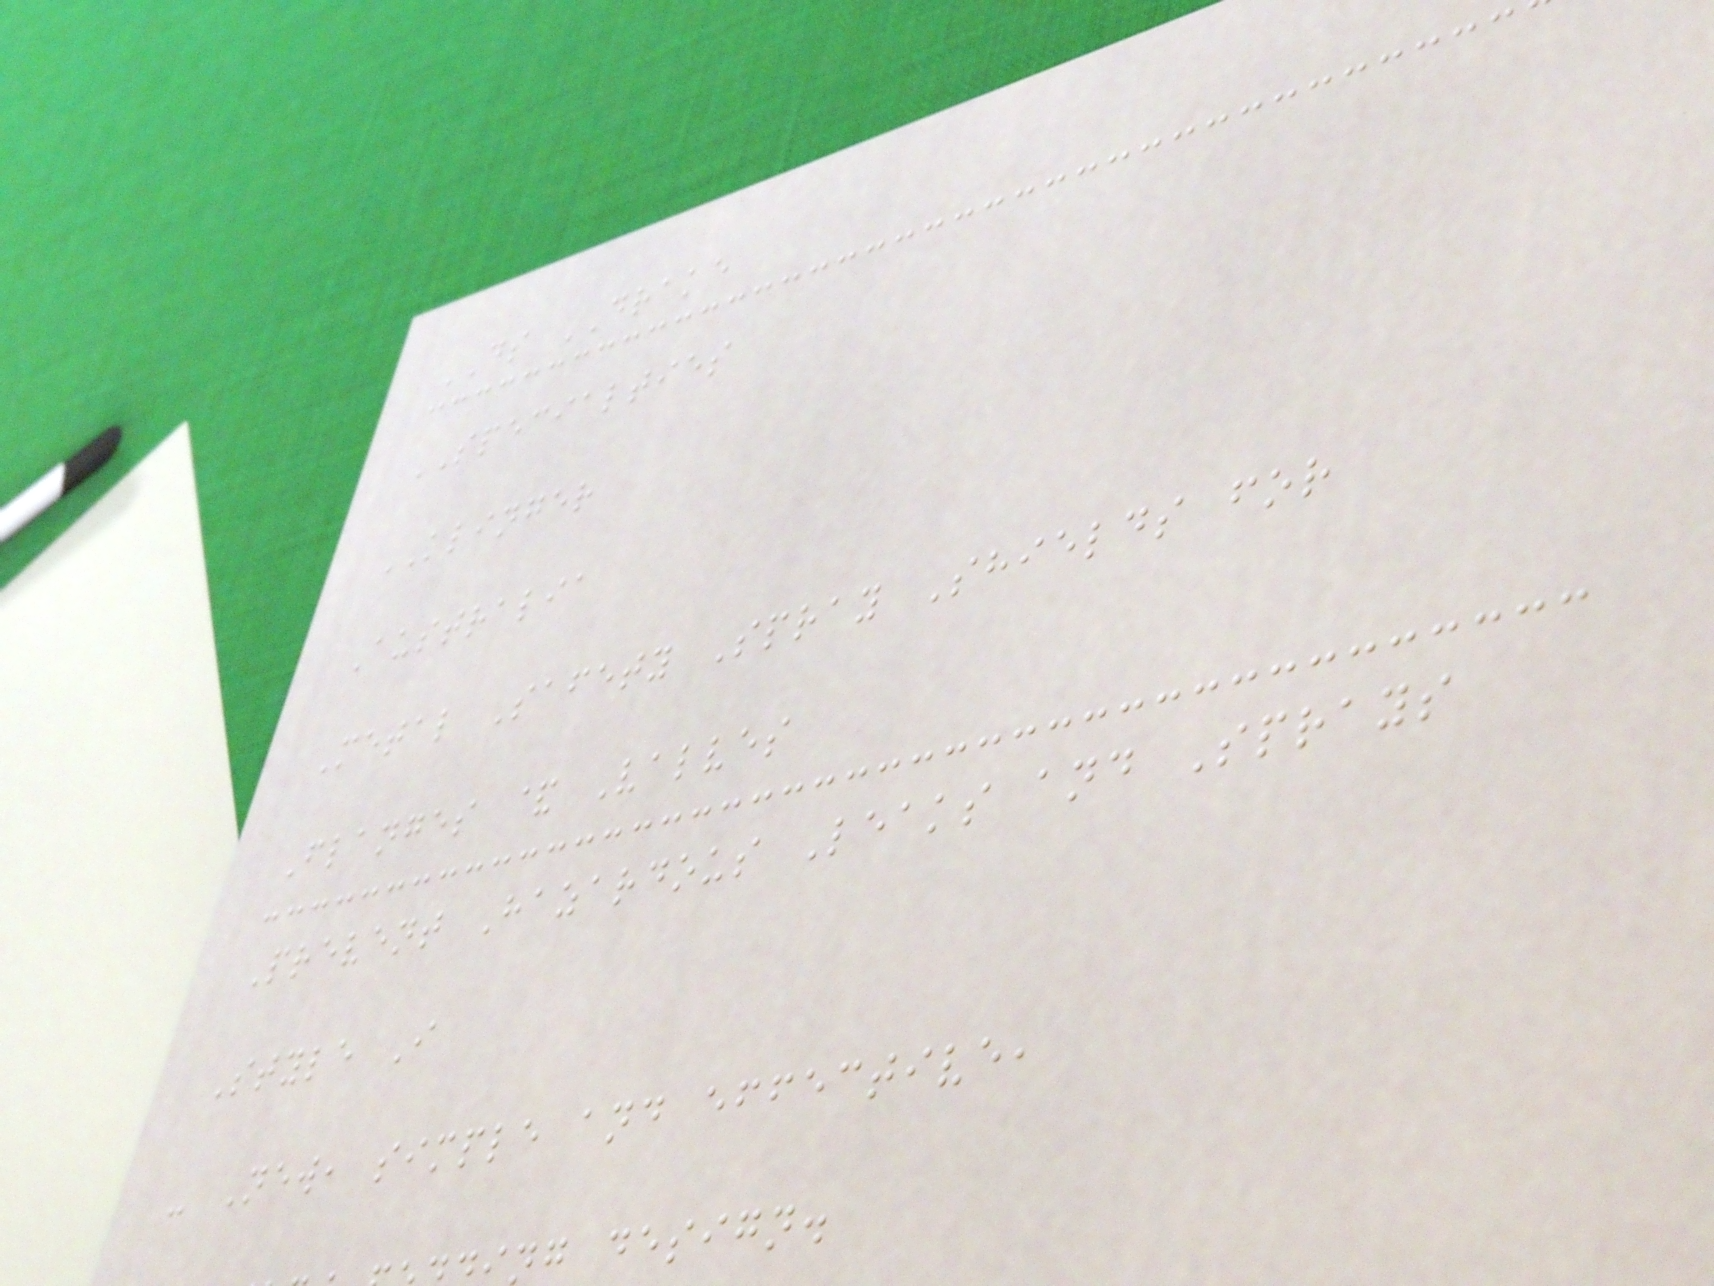DS DRAKE
SPECIALTIES
KLINGER
Australia
Metal Safety Spray Shields for
Flanges & Valves
Prevent Hazardous Leaks and Sprays
Style I
- New, simple and effective,
ng design.
